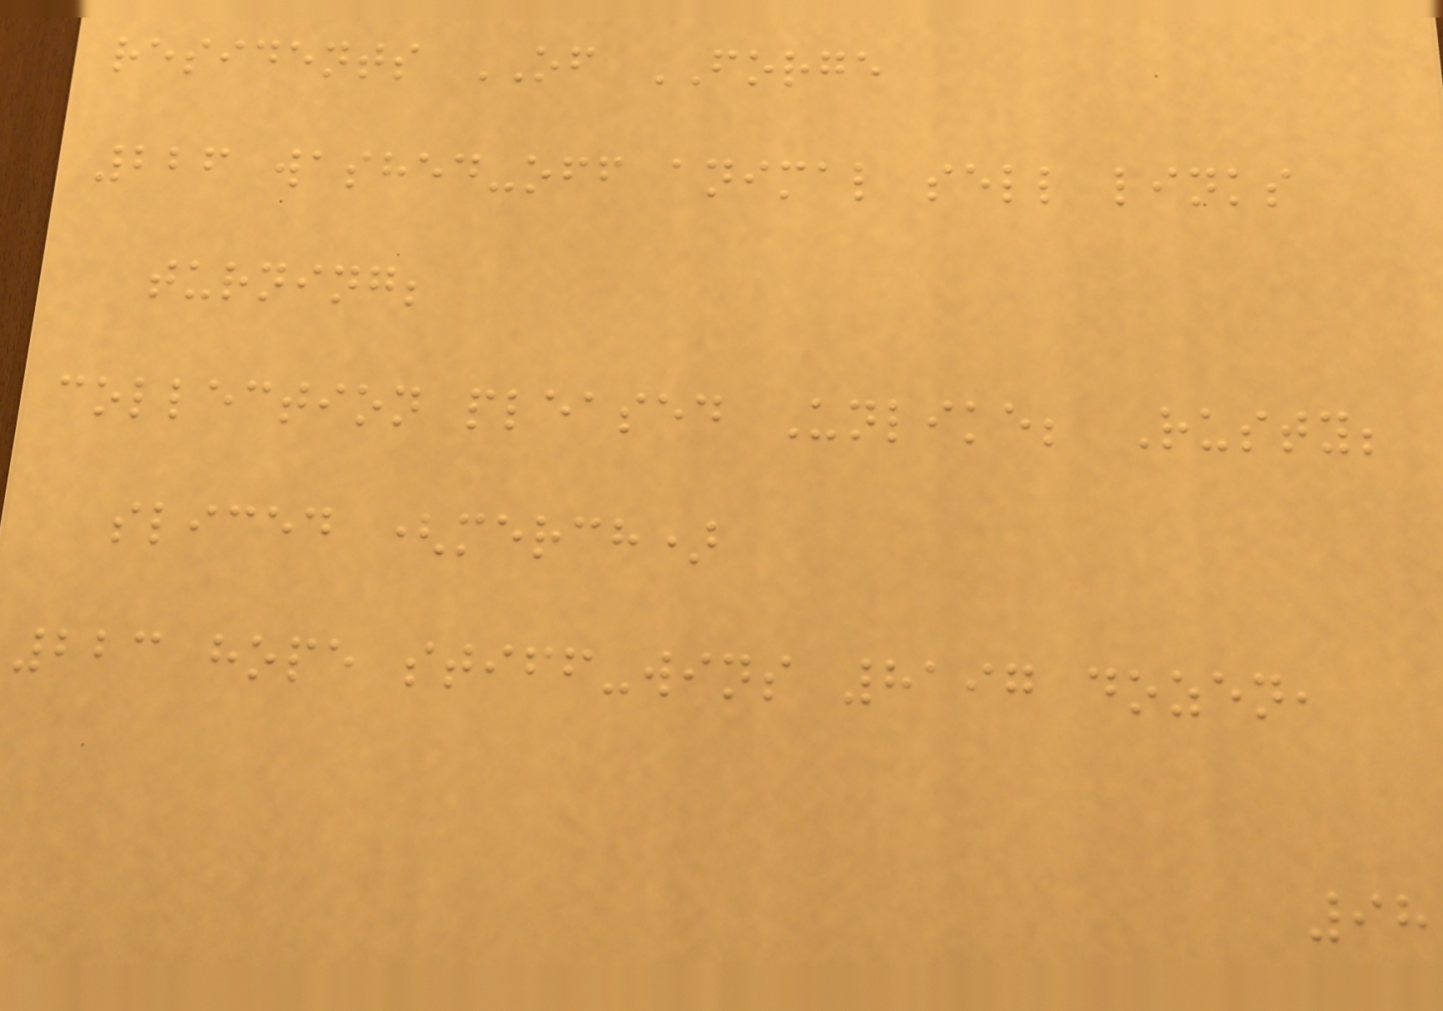residents OF FORGE
226 washed-off animal sell links
turning;
collection pleased Unlike; Rusty;
sliced (merch)
223 hope stiff-wins 8197 dozen,
98
